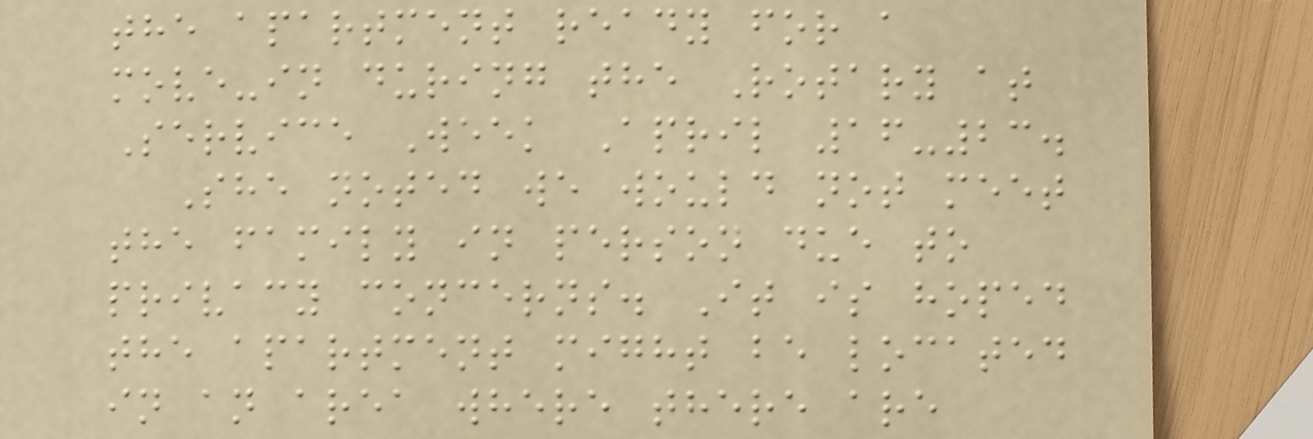the apartment ready for a
move-in during the Rotary at
Service Week April 16-23.
She noted we would not meet
the family in person due to
privacy concerns. It is hoped
the apartment might be located
in an area where there are
